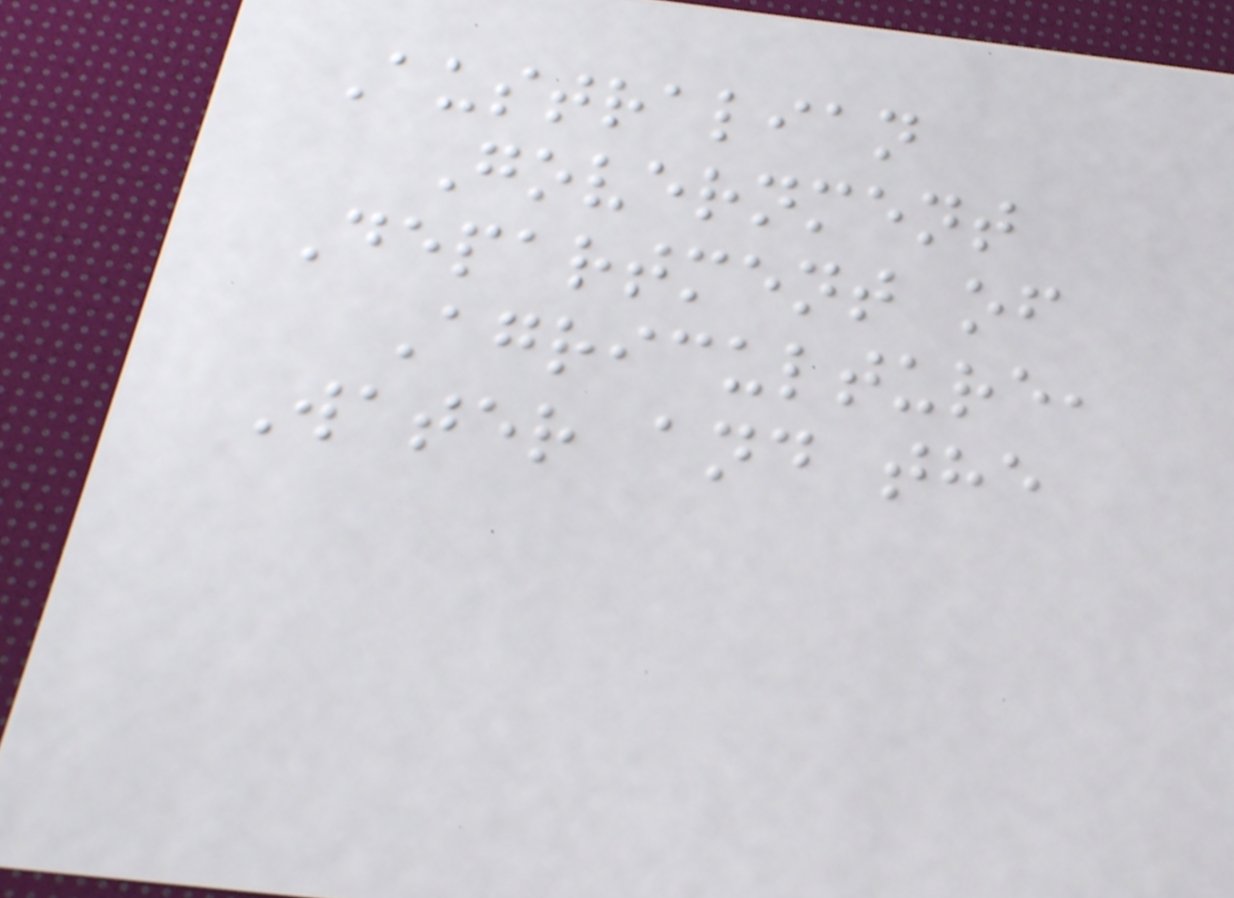Australian
Government
Department of
Agriculture,
Water and the
